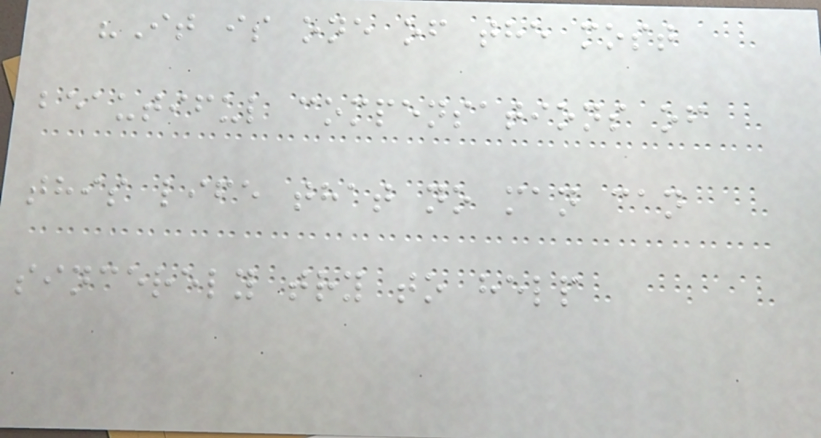"It is one of the most
beautiful compensations of
this life that no man can
sincerely try to help
